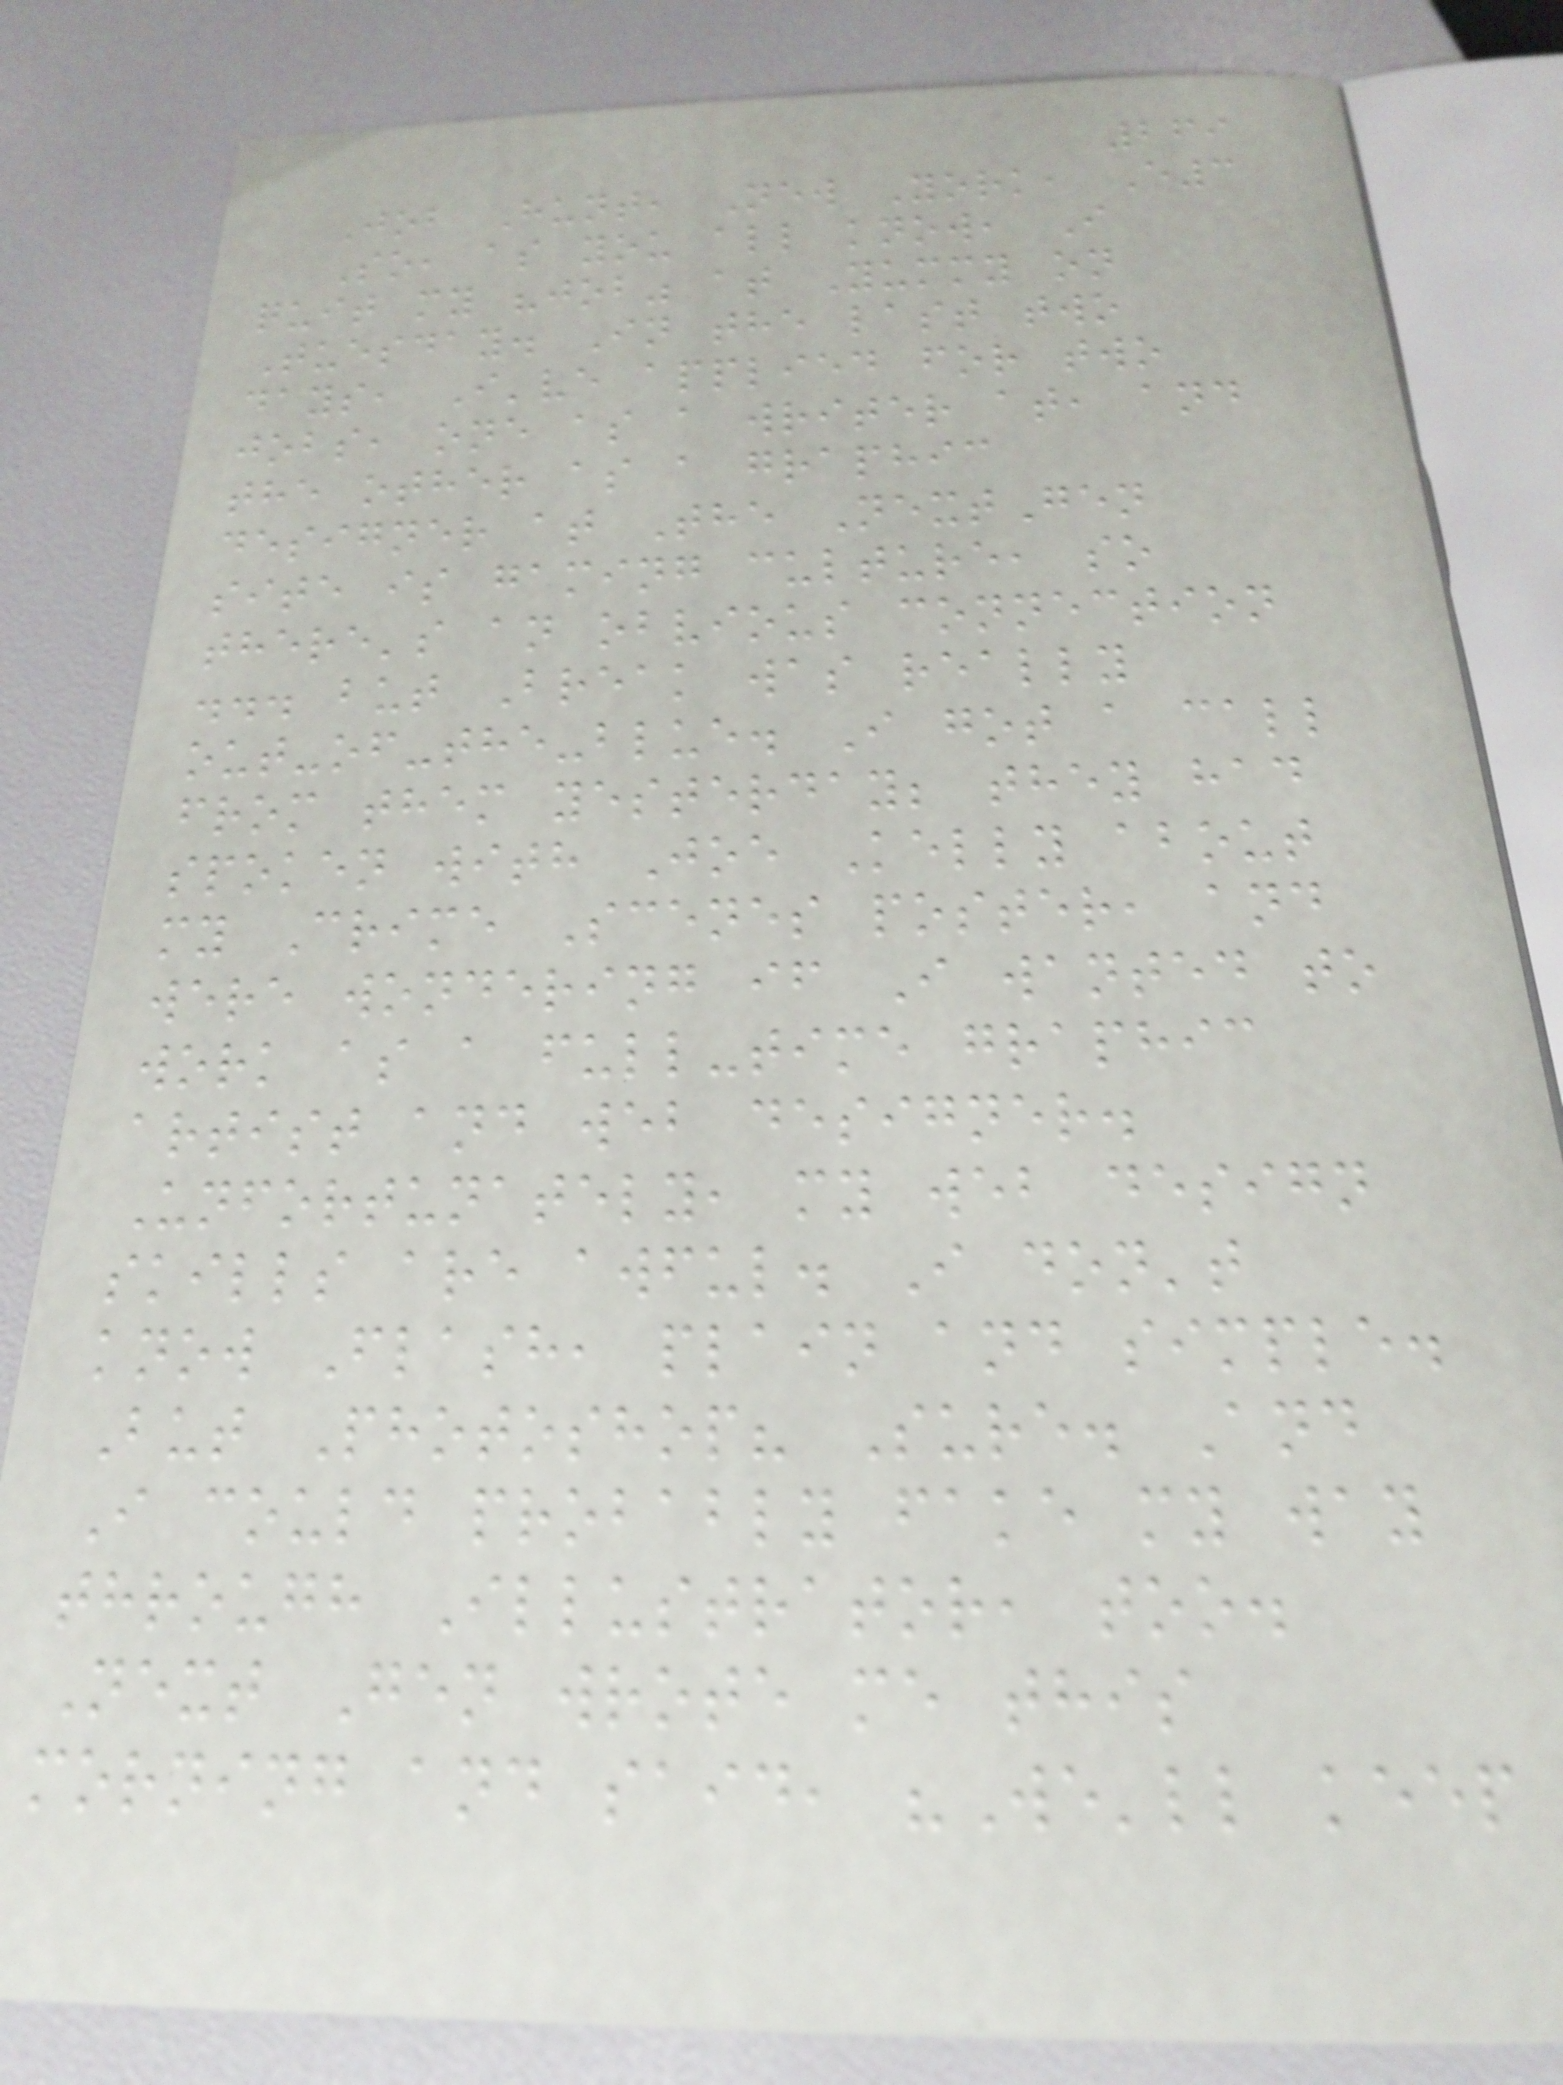269
Job Hunt, New York, E3
So, as you all know, I
quit my "job" at Yummy on
Tuesday. In the last two
days, I've applied for two
jobs, one as a writer at, and
the other as a graphic
designer at The NextGen
site is gaming culture, so
there's an obvious connection
... but Break was really
out-of-the-blue. I got a call
from them yesterday; they had
spoken with Joe Kelly about
my Crime Scenes poster, and
were wondering if I wanted to
work as a full-time graphic
artist and web designer.
Unfortunately, my web design
skills are awful. I don't
know Flash, plain and simple.
But Photoshop? Sure. And
I could probably fake my way
through Illustrator, too.
Next Gen wrote me this
morning and said, "We'll keep
